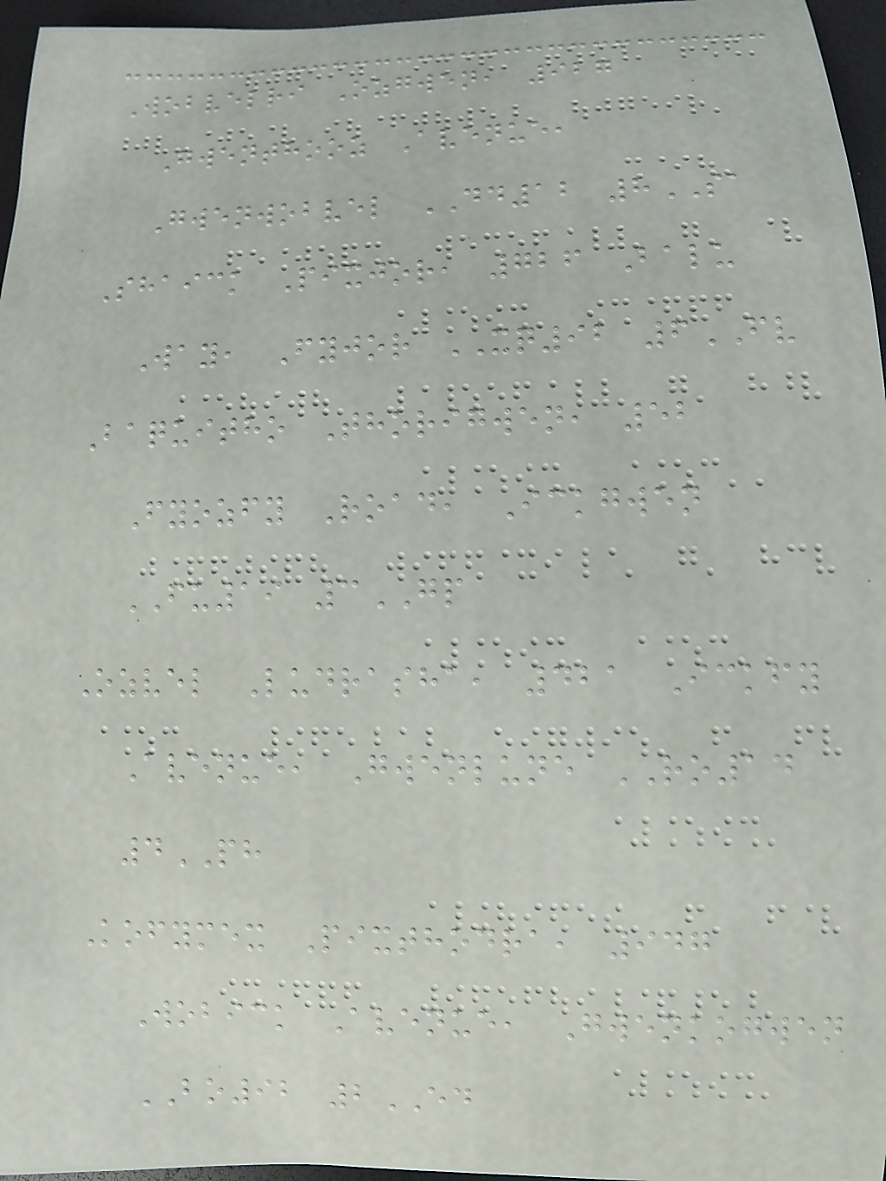Wobvelri Ozgwen, 927
Gwenthooz Avenue,
Gwenwobvel DD12 8SA
Shaick Pixjor, 726 Balu
Way, Fyjor XQ92 6FV
Baquitho Thorigwen, 52
Fyozfy Road, Ickgwen
FU19 3GP
Ozvel Ludrasha, 421 Ickfy
Avenue, Gwenlune RO14
4PH
Kofymex Pixthodra, 947
Wobick Avenue, Gwenkogwen
BO92 2ED
